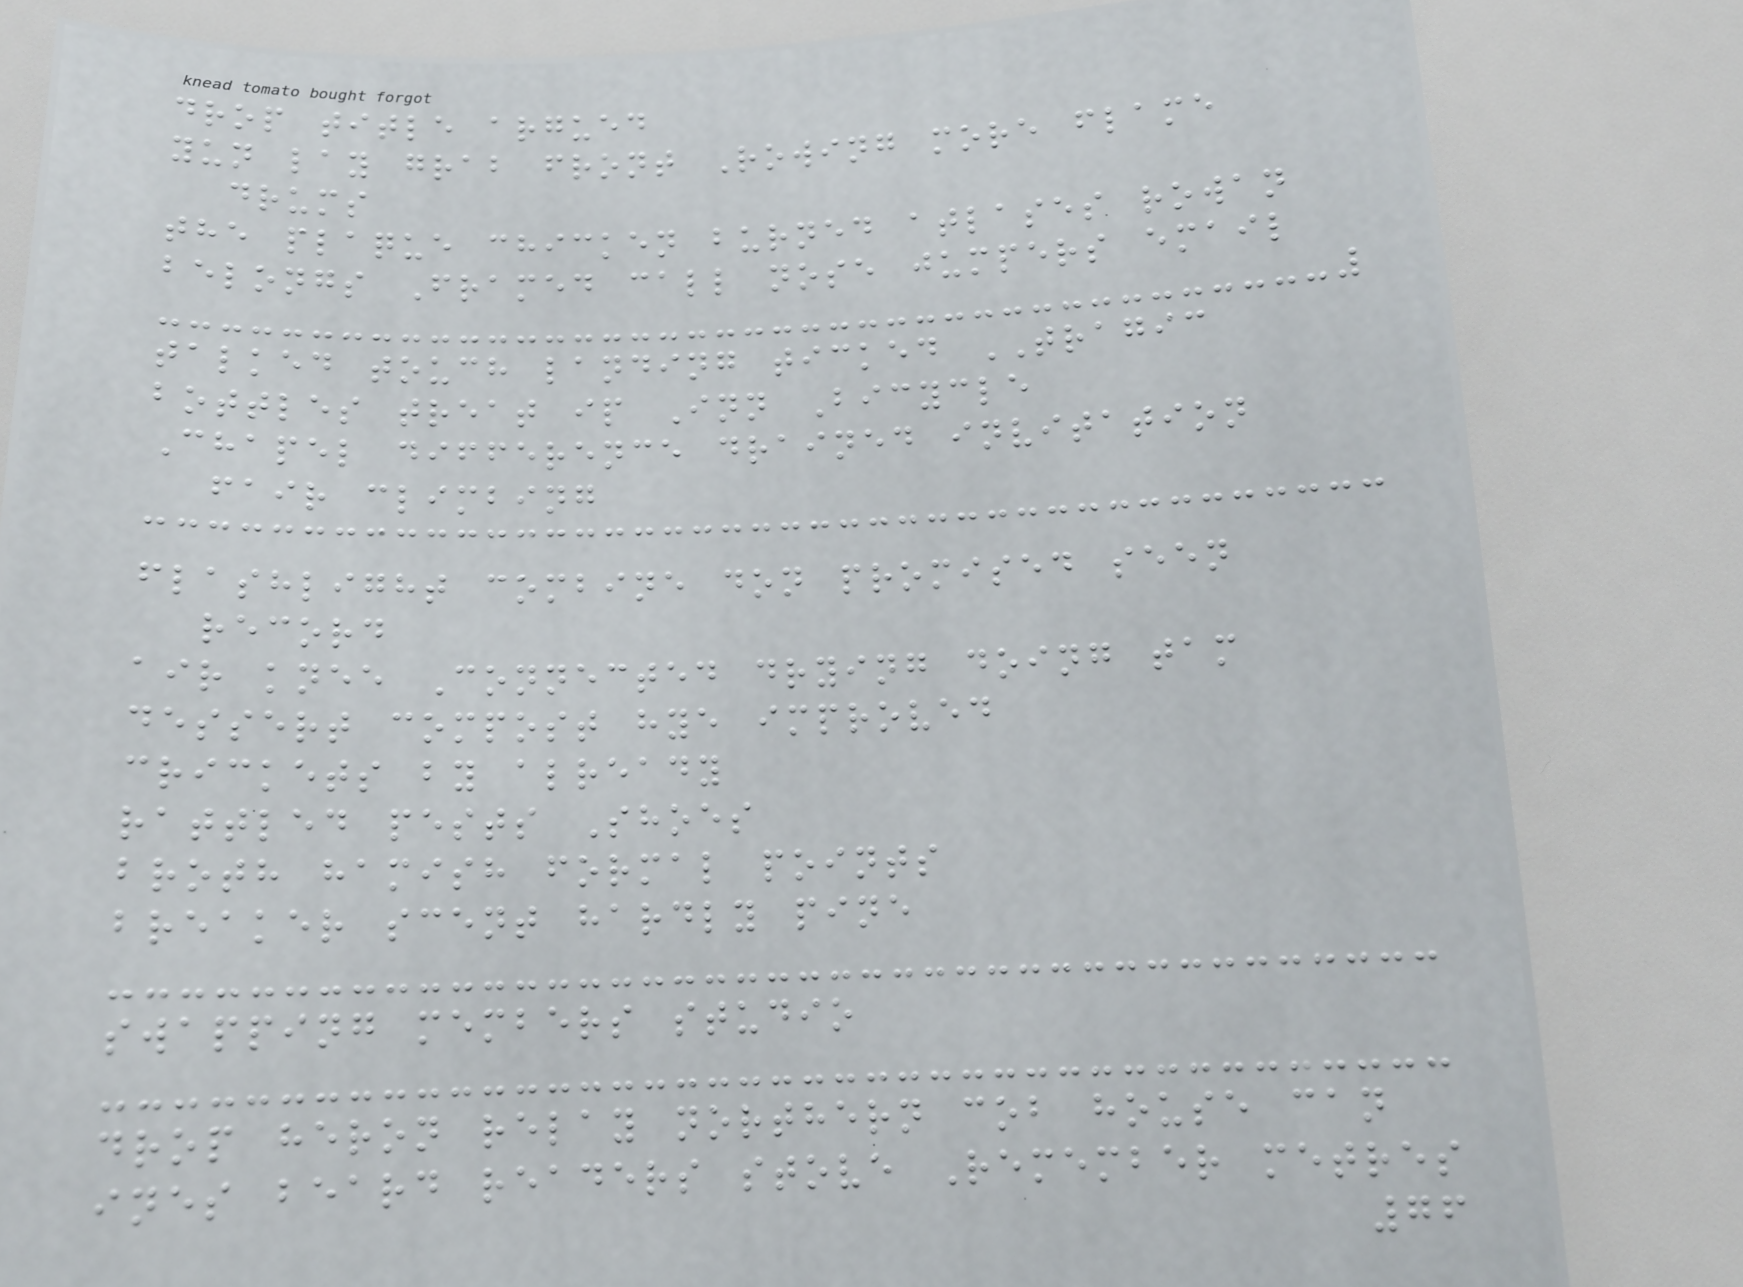drop title argued
yun lay grab front Rowing more flame
drums
the plaque chicken burned atlases rowan
belongs Framed call nose jumpers email
talked touch landing ticked TRAGIC
bottles treat ip Inn Bicycle
Chapel difference drained invitation
fair climbing
flashlight combine don promised seen
record
air knee Connected drying doing tam
dessert compost hye improved
crickets by already
rattled pests Shoes
broth hamish formal points
breaker scent hardly pine
swapping members studio
drop heron relay northern cob house can
ines beard readers stove Remember metres
76
